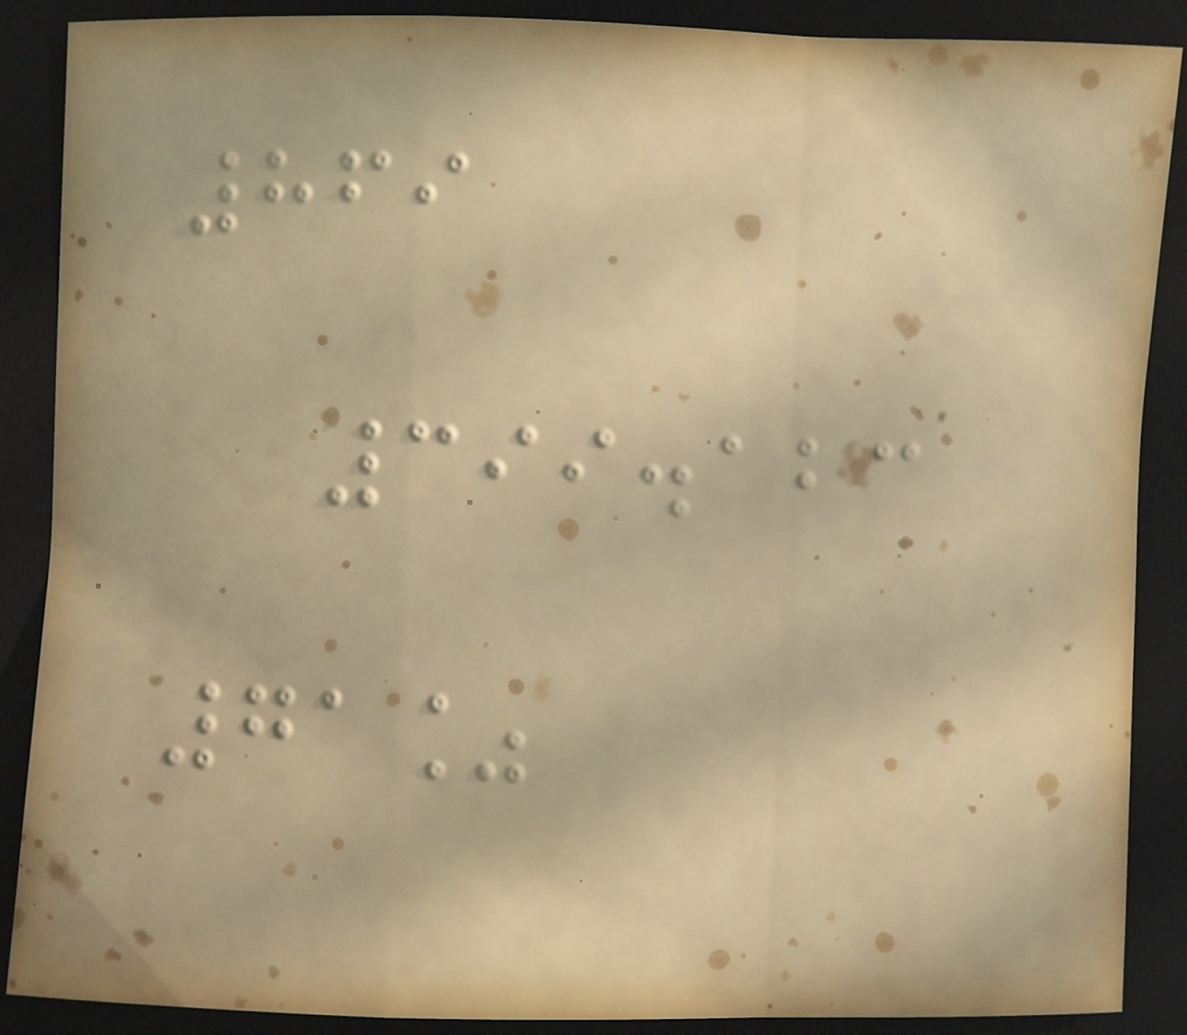869
399.123
71%
